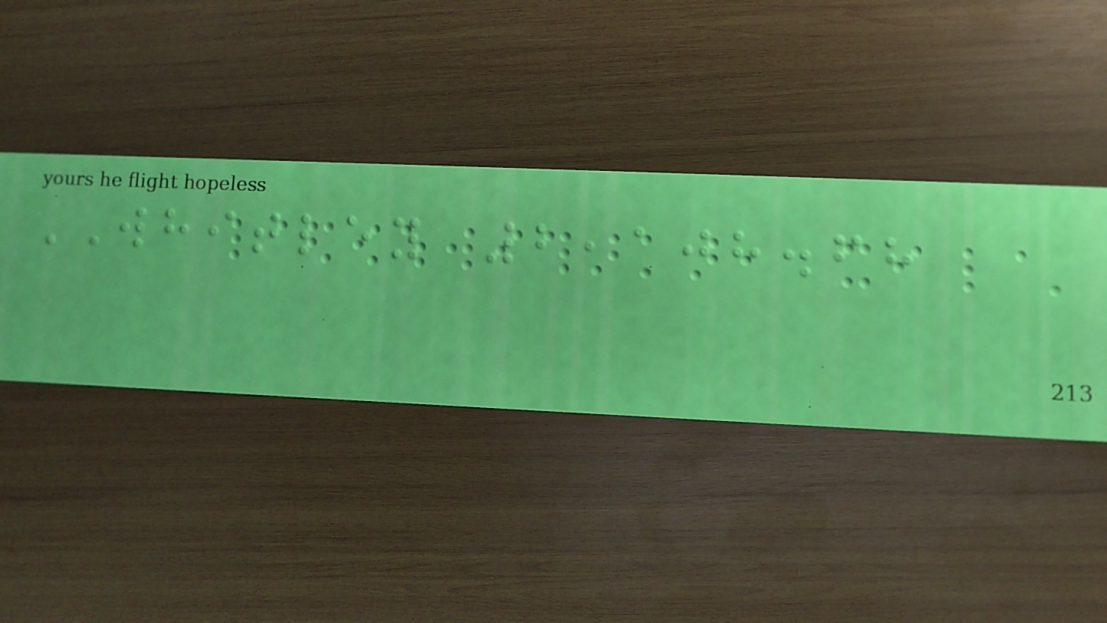WHITLEY 2,108.68
